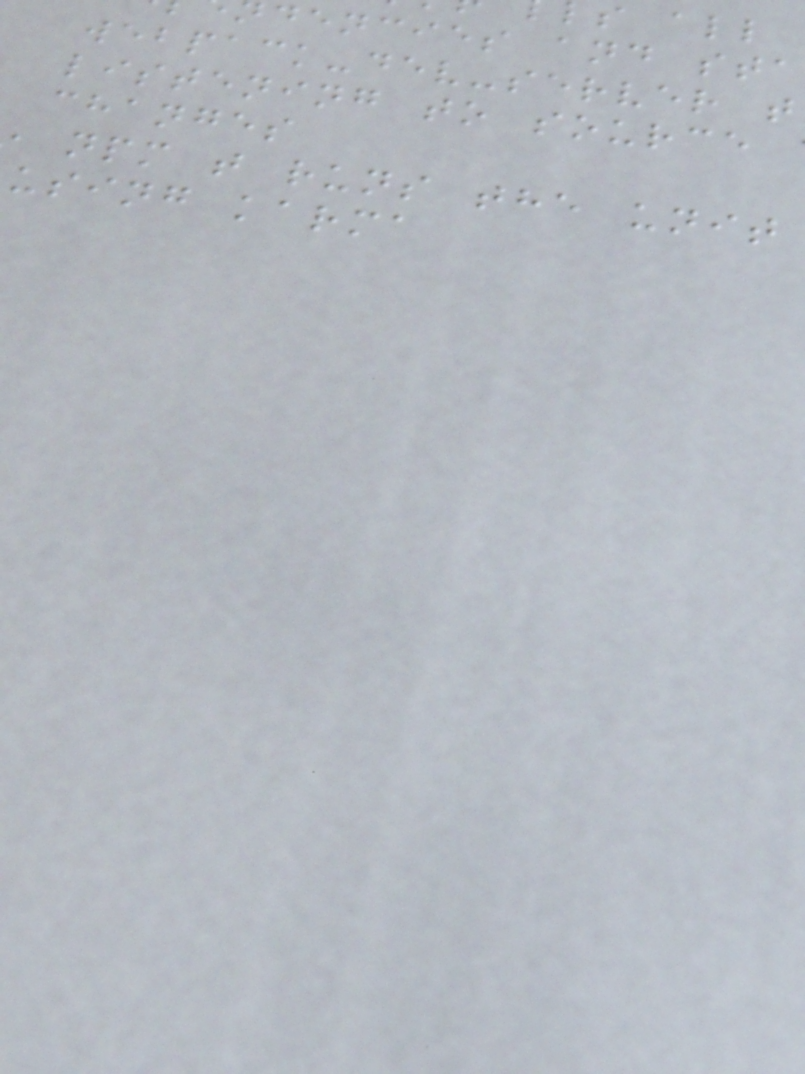dencies and sta
webpack-dev-server t
listening to source
changes
npm t runs the unit
using karma
